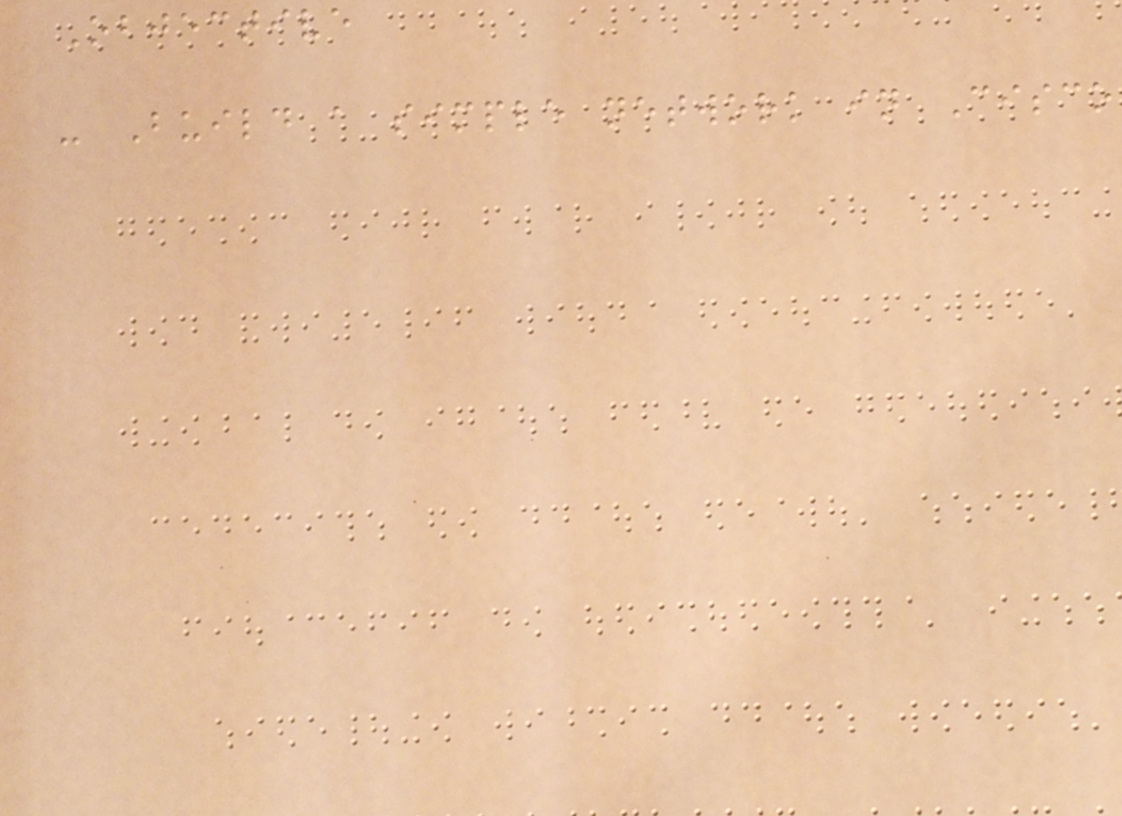Objective
- Build a simple network in Cisco
